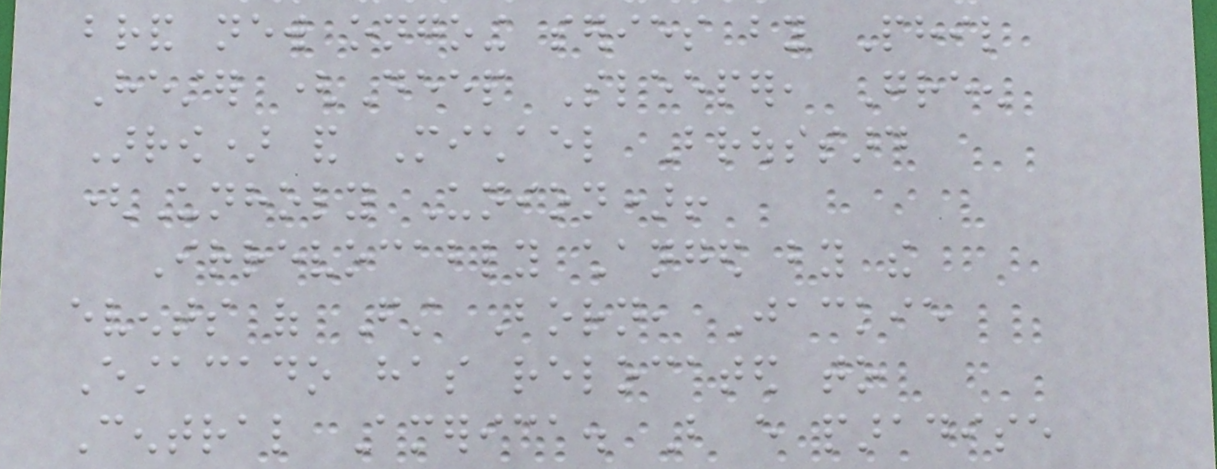brand new ongoing series by Phil
Hester (Deep Sleeper, Green
Arrow) and Michael Broussard
(Unholy Union)!
Irrevocably changed by the
events of First Born, Jackie
Estacado has relocated to
Central America. But every paradise
